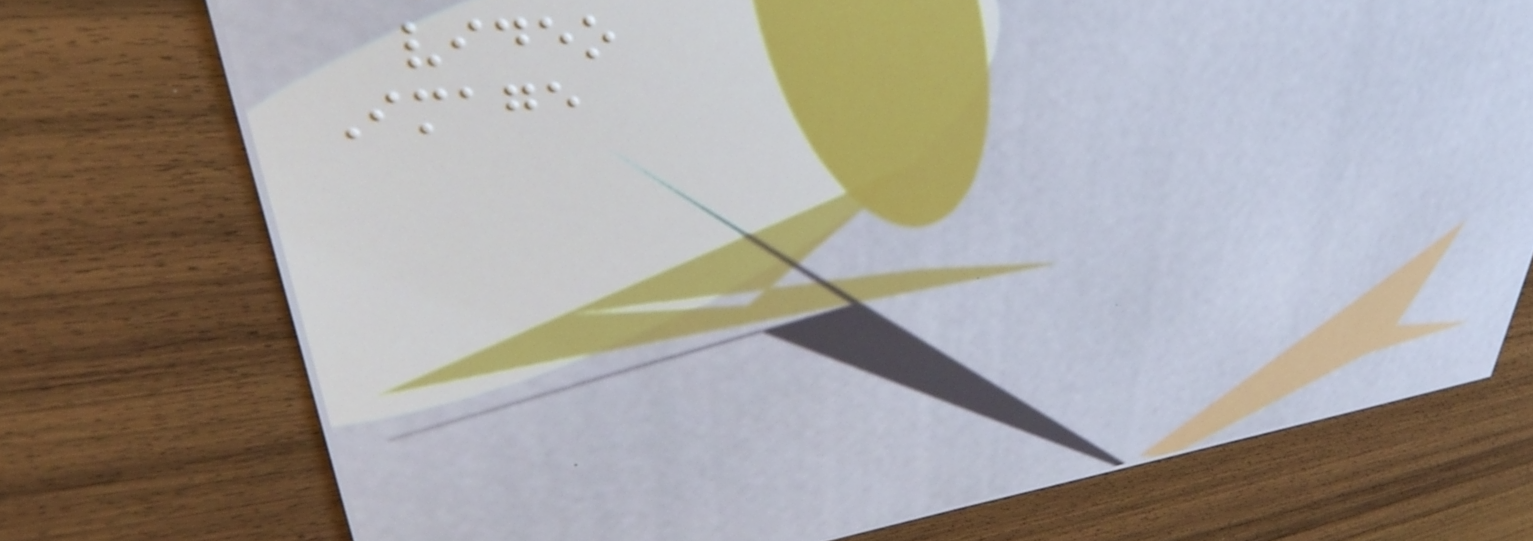video
Image
